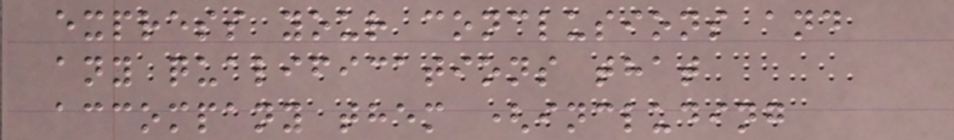express your conclusions and
any qualifications that
accompany them (including
